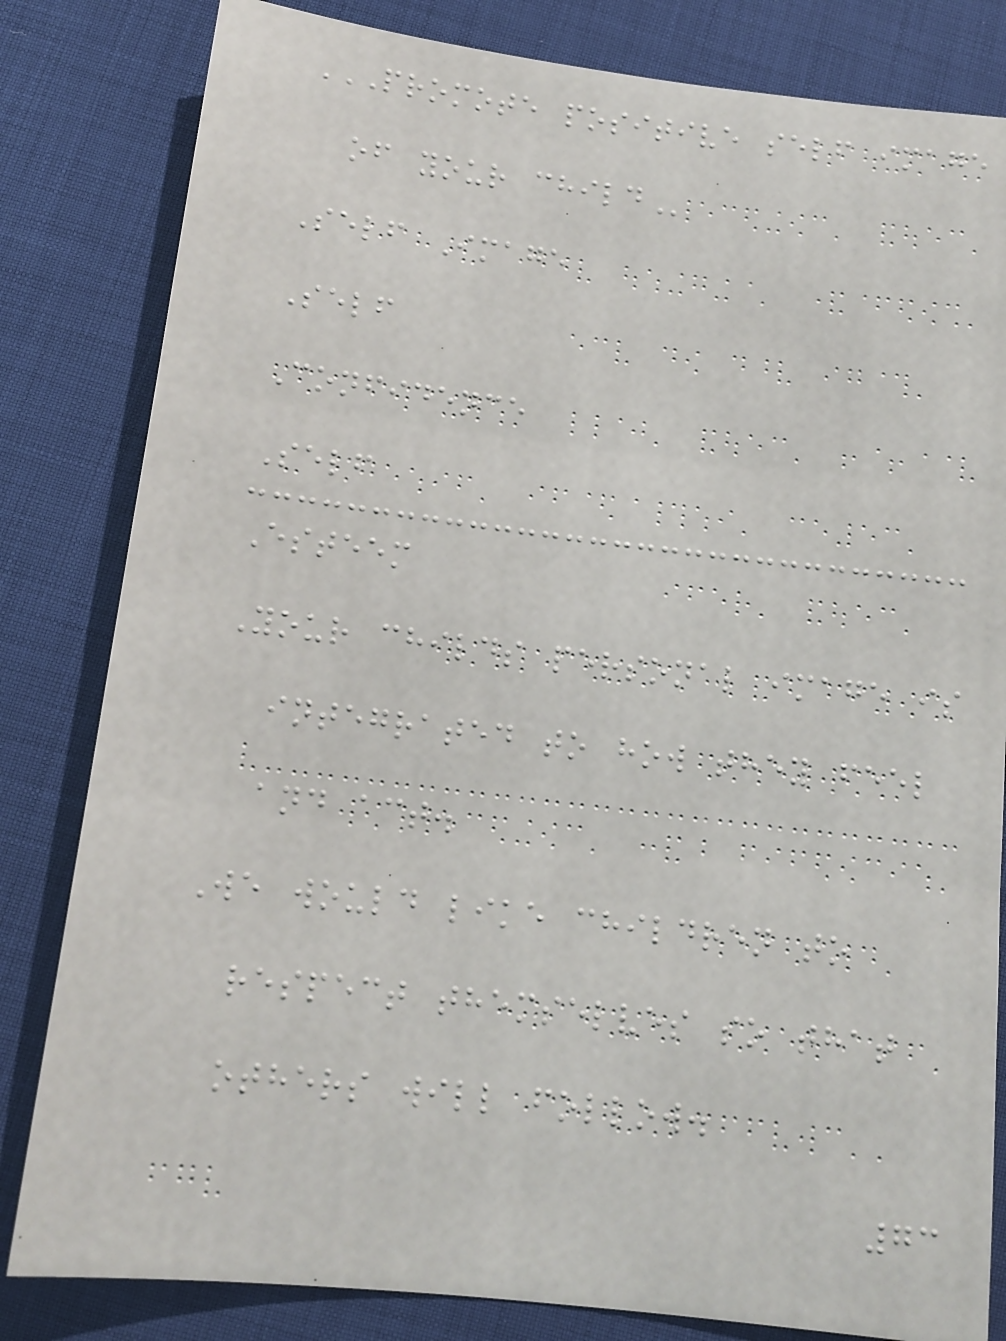PROMOTE POSITIVE SELF IMAGE
OF YOUR CHILD
Self Image
Self
Confidence
Self
Esteem
Your childs personal image is
integrated to how they feel
and act.
We would like children to
respect themselves so that
others will follow.
73
